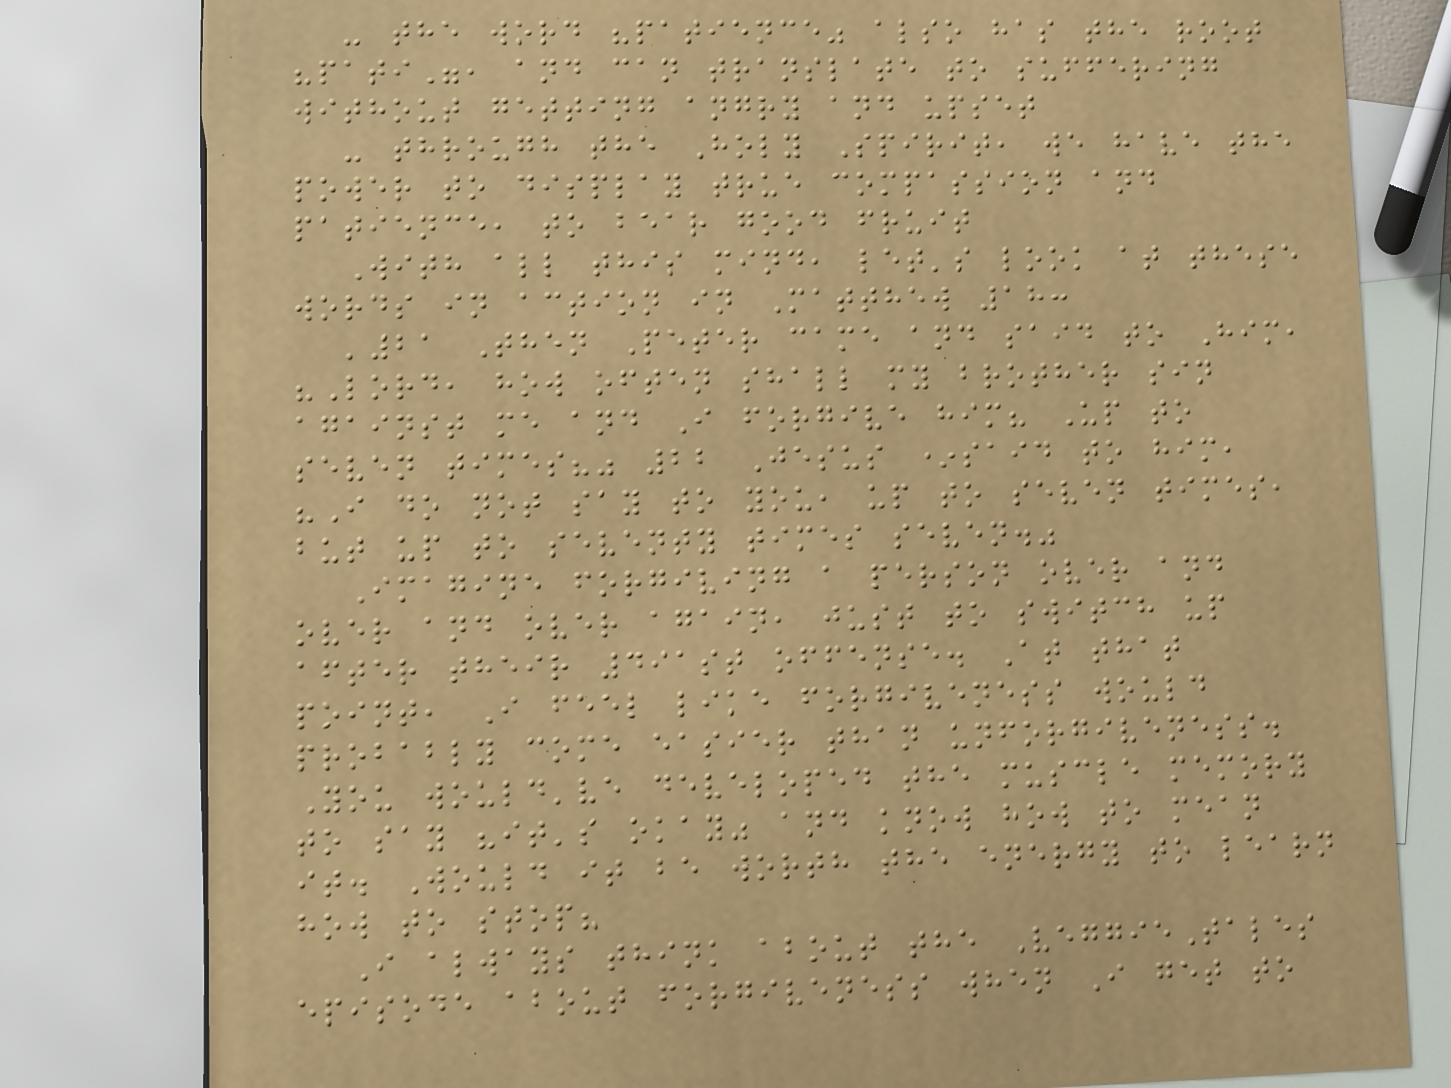- the word "patience" also has the root
"pati", and can translate to suffering
without getting angry and upset
- through the Holy Spirit, we have the
power to display true compassion and
patience, to bear good fruit
With all this mind, let's look at these
words in action in Matthew 18:
'21 Then Peter came and said to Him,
"Lord, how often shall my brother sin
against me and I forgive him? Up to
seven times?" 22 Jesus *said to him,
"I do not say to you, up to seven times,
but up to seventy times seven."
Imagine forgiving a person over and
over and over again, just to switch up
after their 491st offense. At that
point, I feel like forgiveness would
probably come easier than unforgiveness.
You would've developed the muscle memory
to say "it's okay" and know how to mean
it. Would it be worth the energy to learn
how to stop?
I always think about the VeggieTales
episode about forgiveness when I get to
